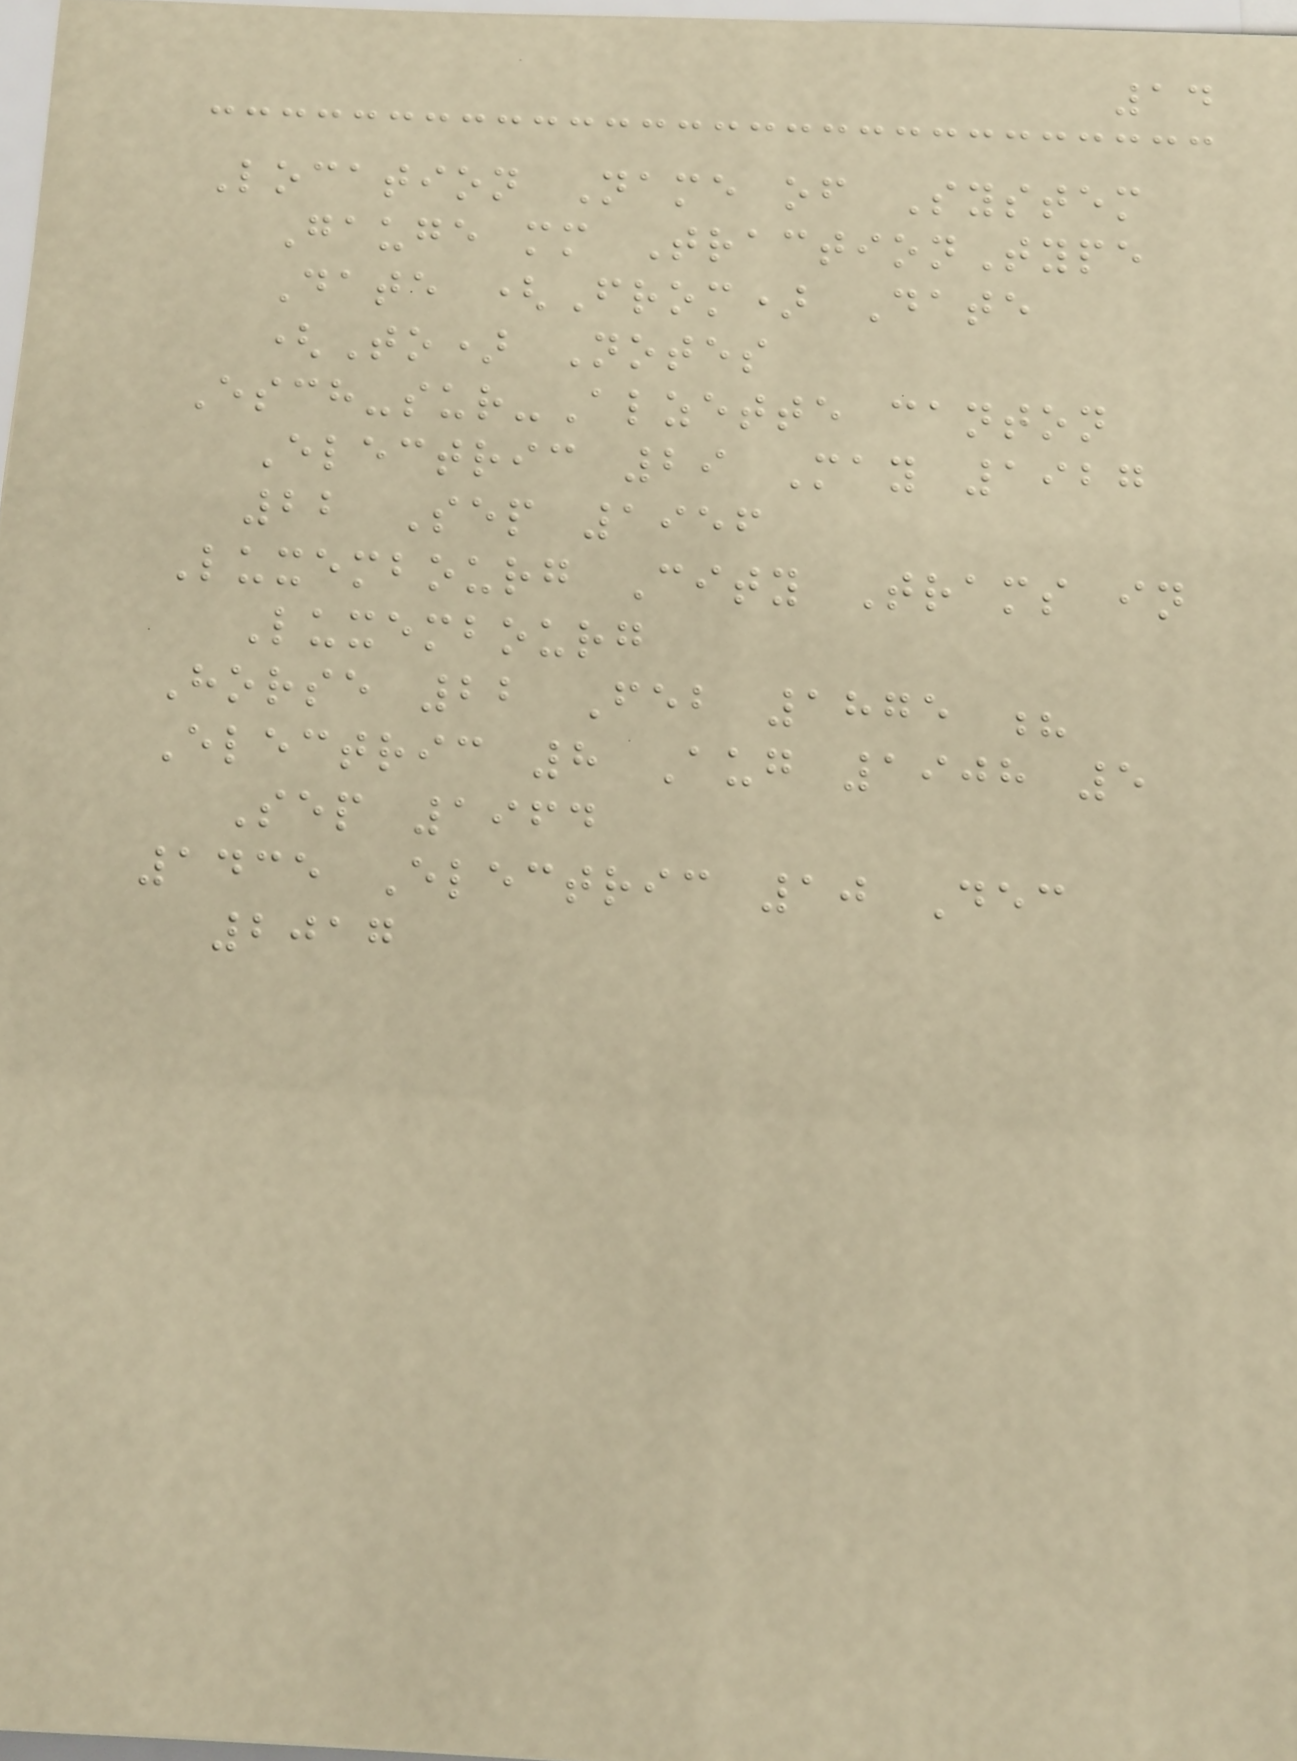14
Location Name of System
Gauge mm TractionType
Date (From) Date
(To) Notes
Esch-sur-Alzette canton
Electric 29 May 1927
22 Sep 1956
Luxembourg City Trams in
Luxembourg
Horse 22 Feb 1875 ?
Electric 8 Aug 1908 5
Sep 1964
1435 Electric 10 Dec
2017
